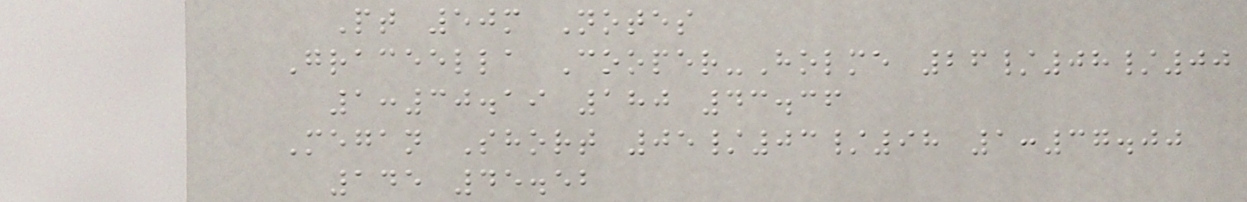Pt 50m Notes
Graceella Cooper-Holme 26/08/00
1:30.19 180 43.36
Megan Short 05/03/98 1:37.00
145 45.52
